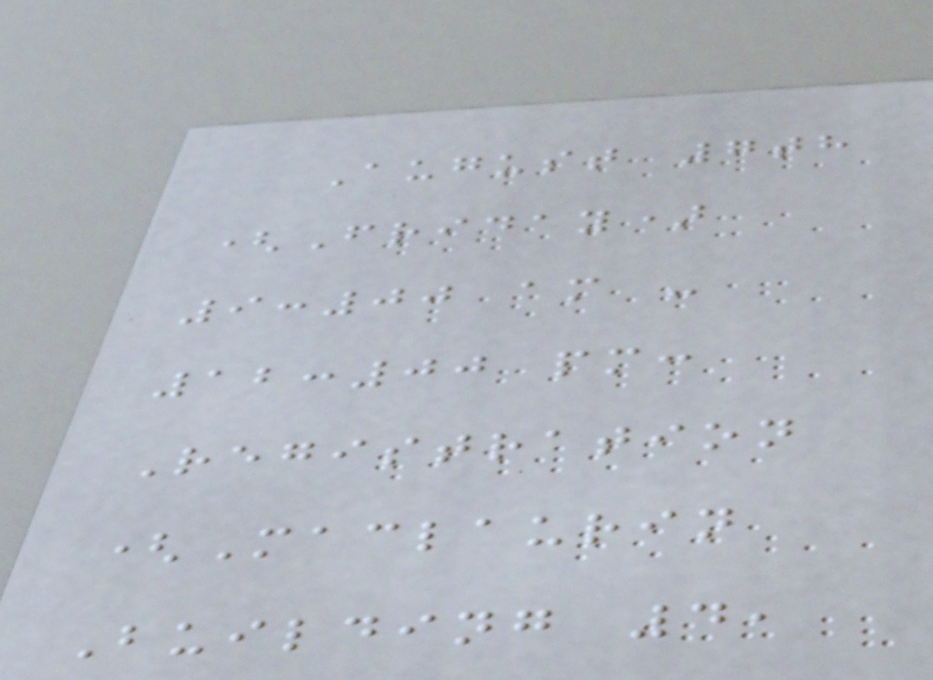August 7th
(Friday)
9:00 am -
12:00 pm:
Registration
(Maclaurin
Building 4,
